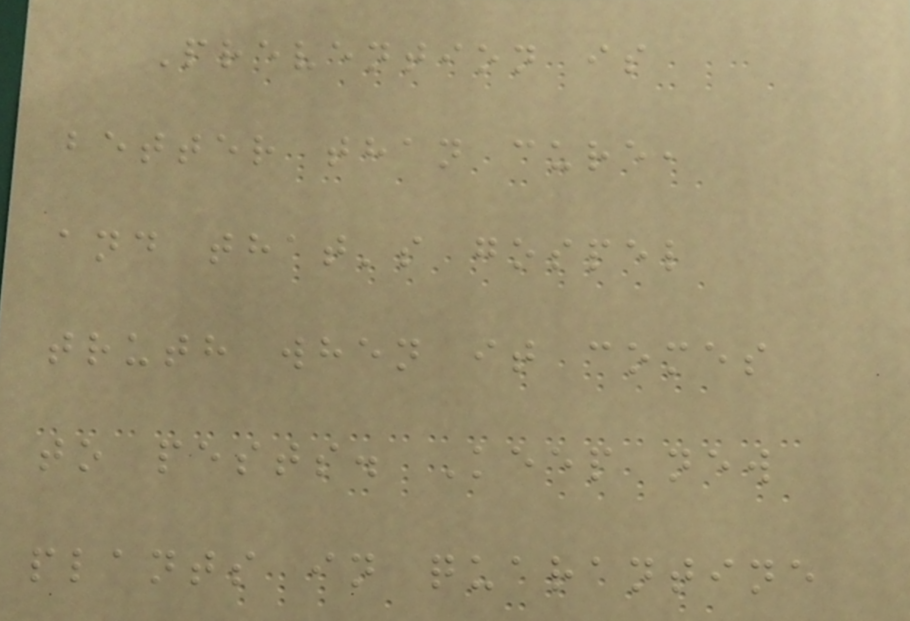Prevention is
better than cure,
and that's gospel
truth when it comes
to pests. Keep new
plants in quarantine
